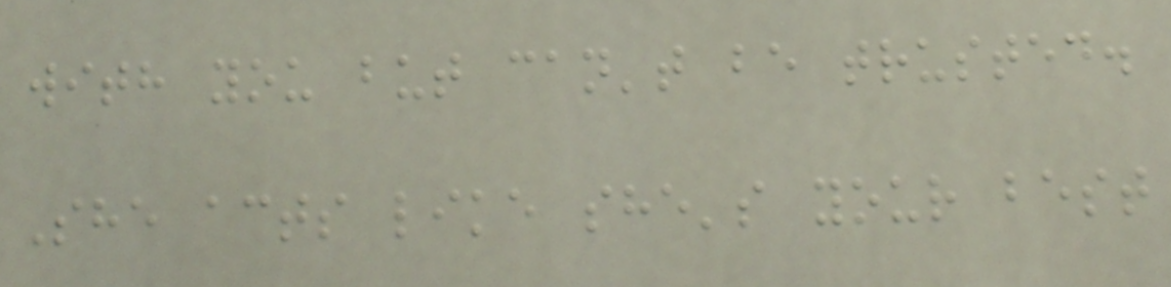with you but can't be trusted.
She acts like she's your best
